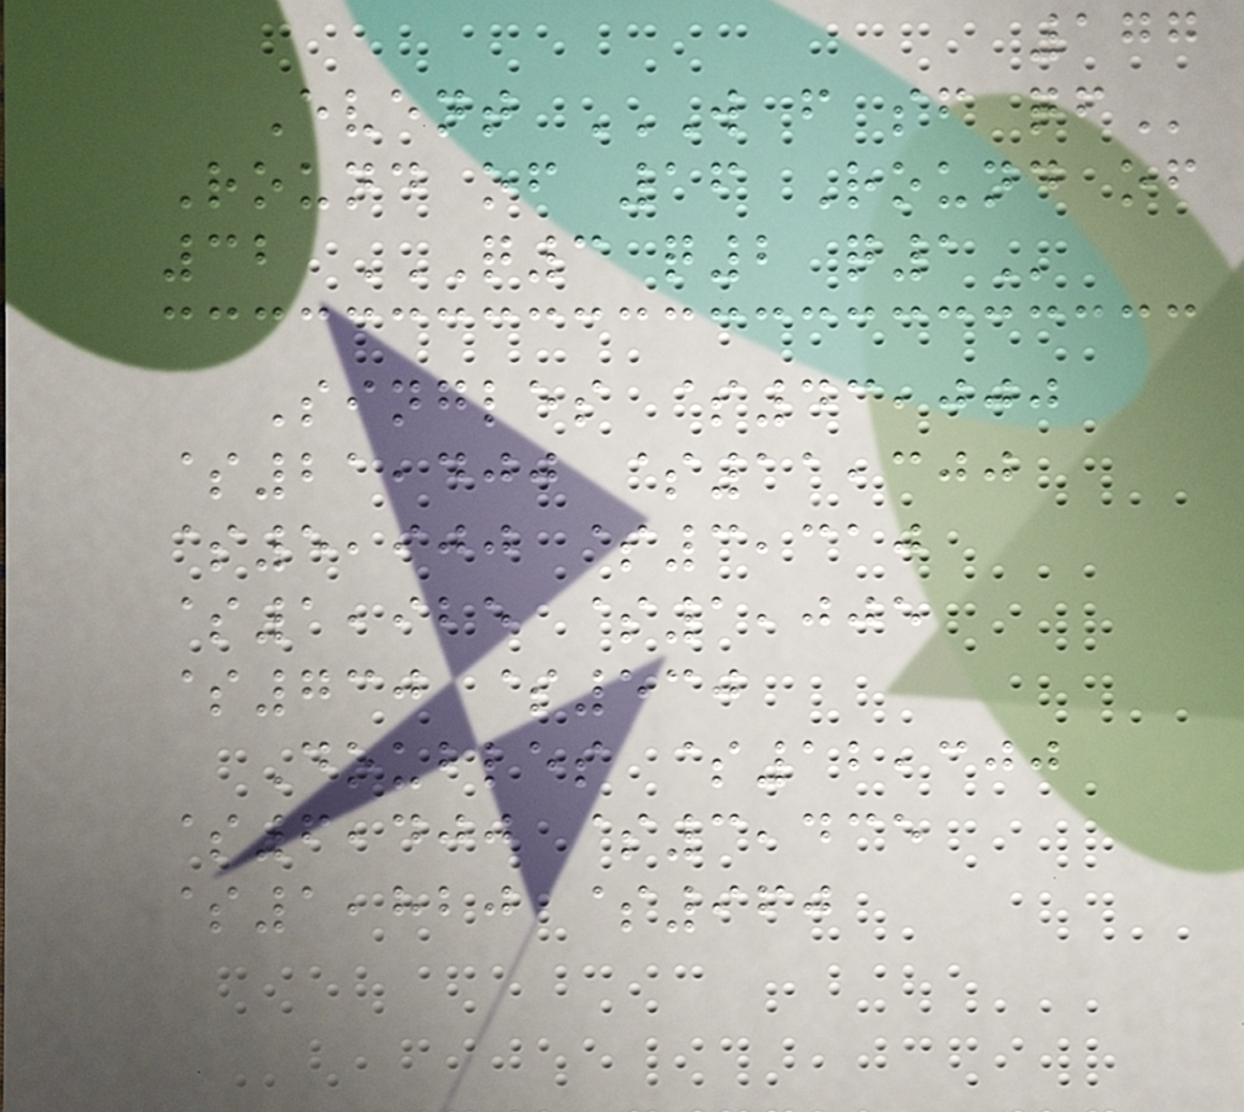177
Event W F SF QF
Round of 16 Round of
32 Q3 Q2 Q1
Singles $43,000
$21,400 $11,300
$5,900 $3,310
$1,925 $1,005
$730 $530
Doubles $12,300
$6,400 $3,435
$1,820 $960
